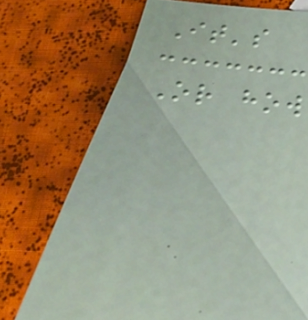It's
Or how
